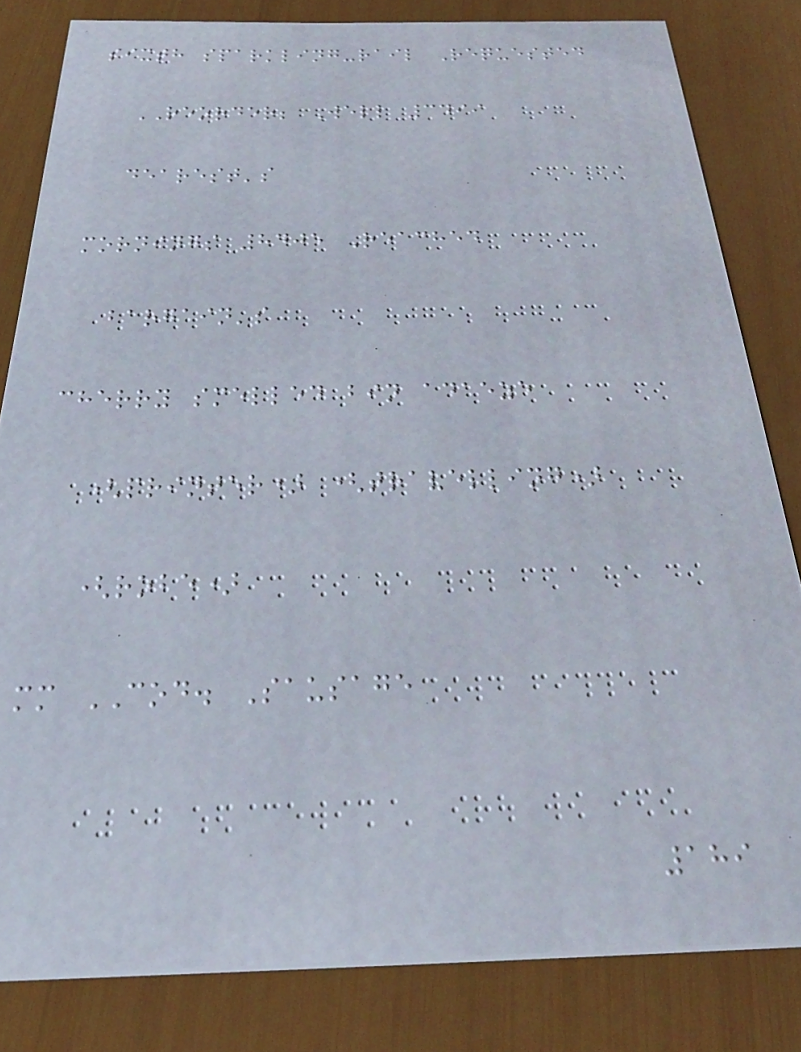sixth sparkling-rail Requested
REORDER; Well 3499
dearest's
mornings 8405 Reached
bargain's
cherry smelled bin adaeze
(printer) (travelling)
(robe)
mm COD. Sausage
189
